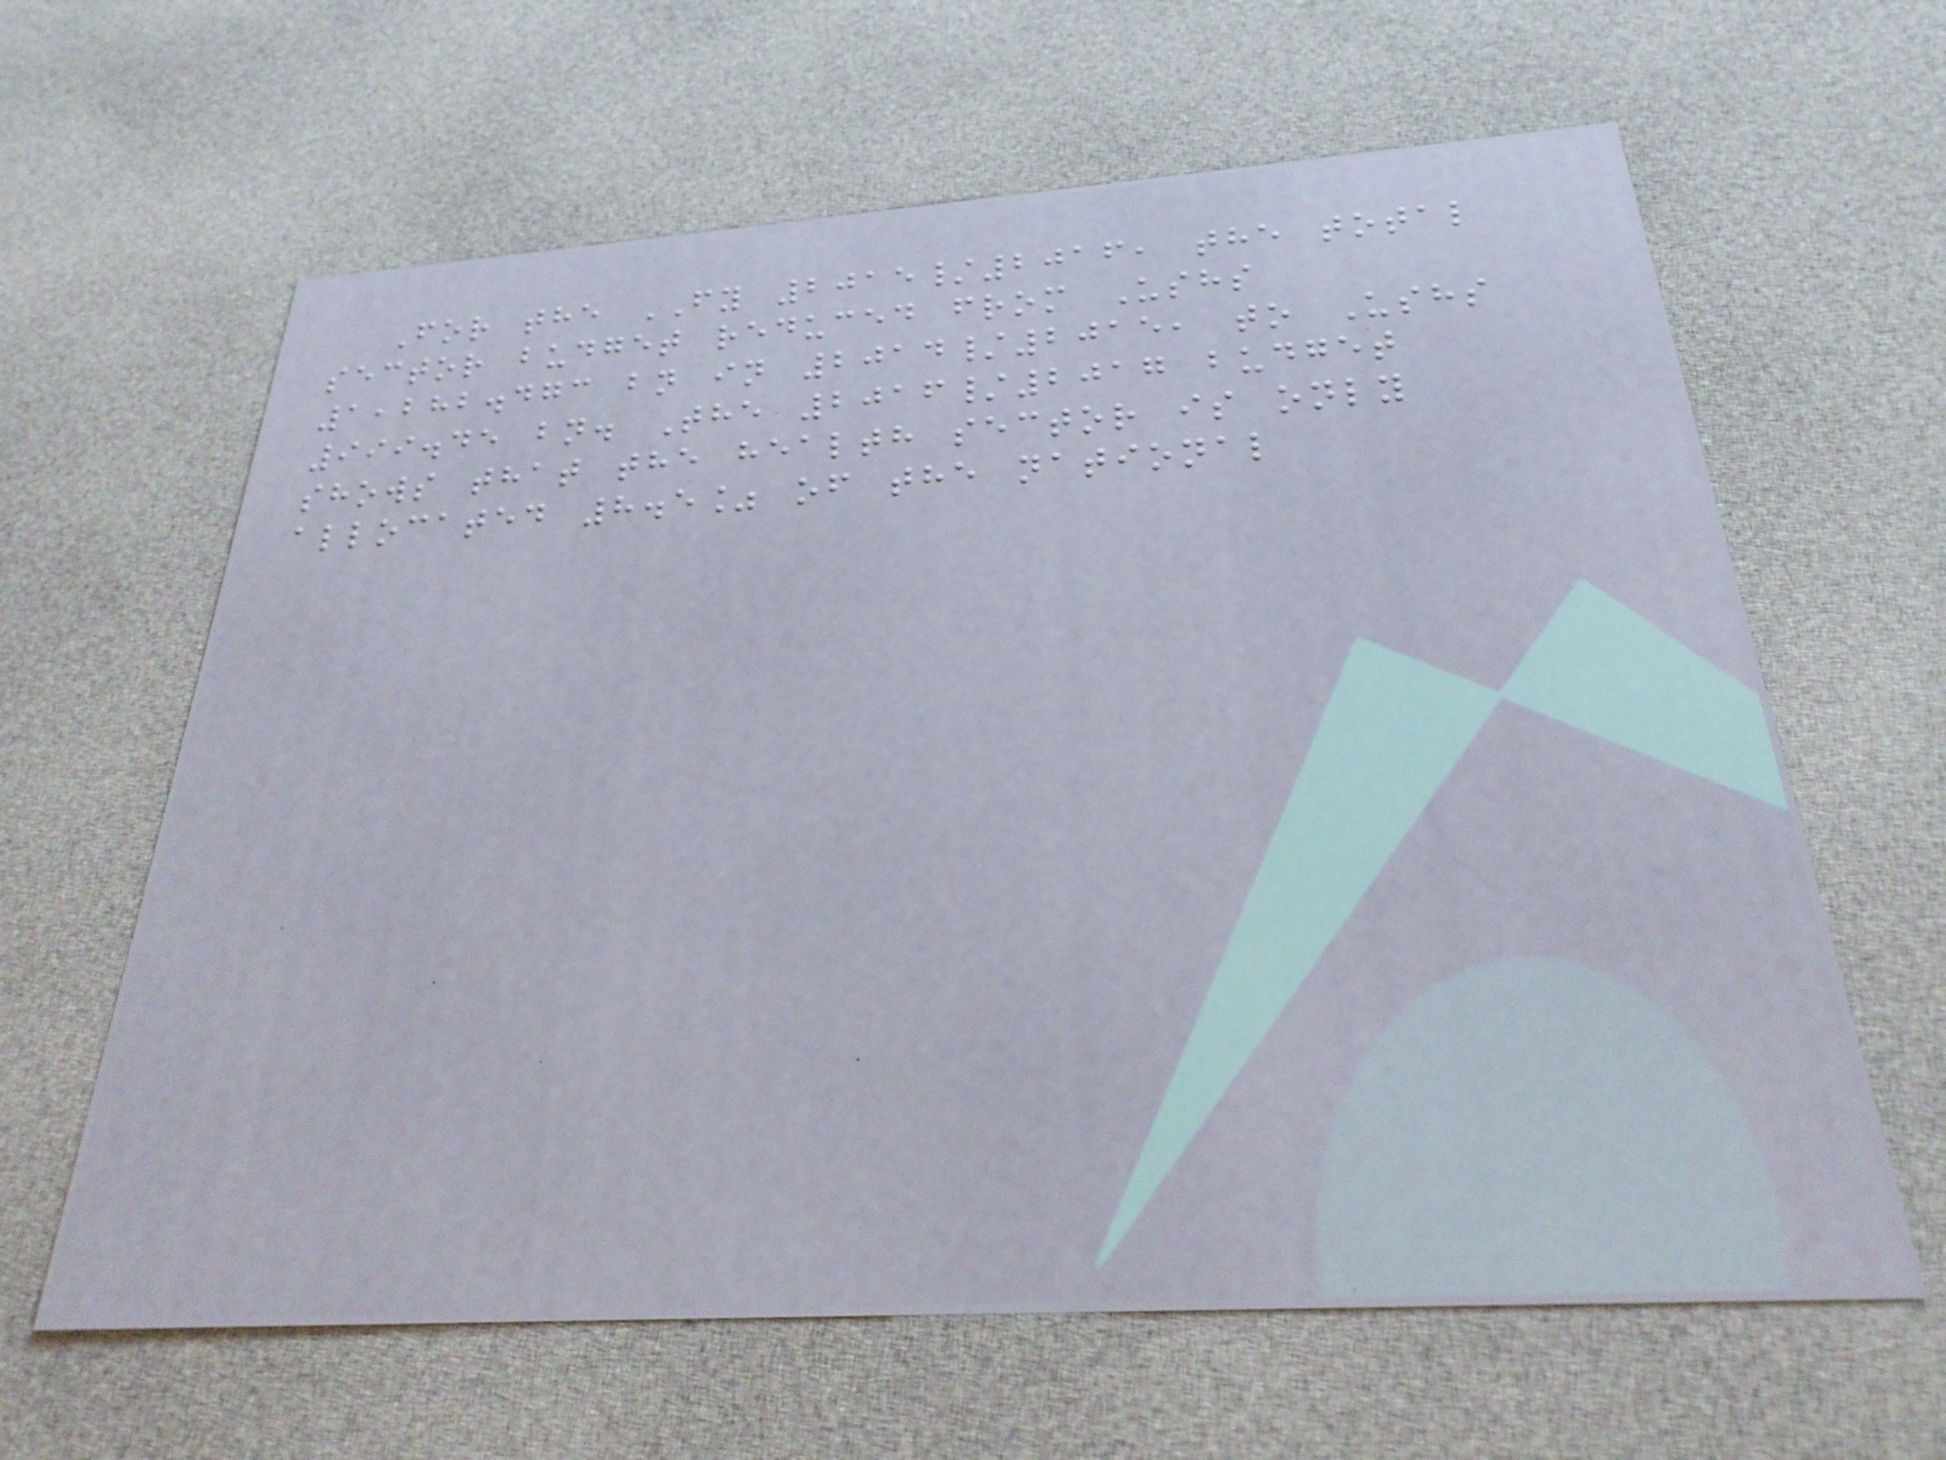For the FY 2015/2016, the total
sector budget reduced from Ushs
1,282.473 bn in 2014/2015, to Ushs
999.45 bn. The 2016/2017 budget
shows that the health sector is only
allocated 8.5% of the national
